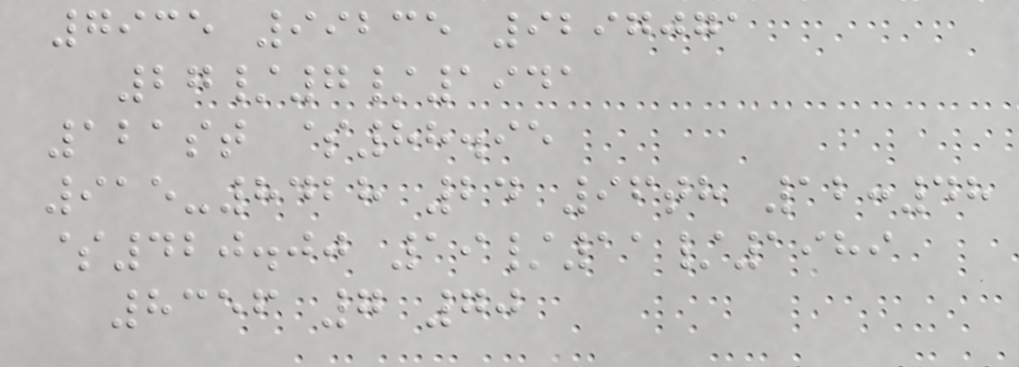7935 99235 9297071
27/7/1941
121st $88.95
915-8428 24 96th 12:48
$420.00 19/11/1989
8356 7 70
